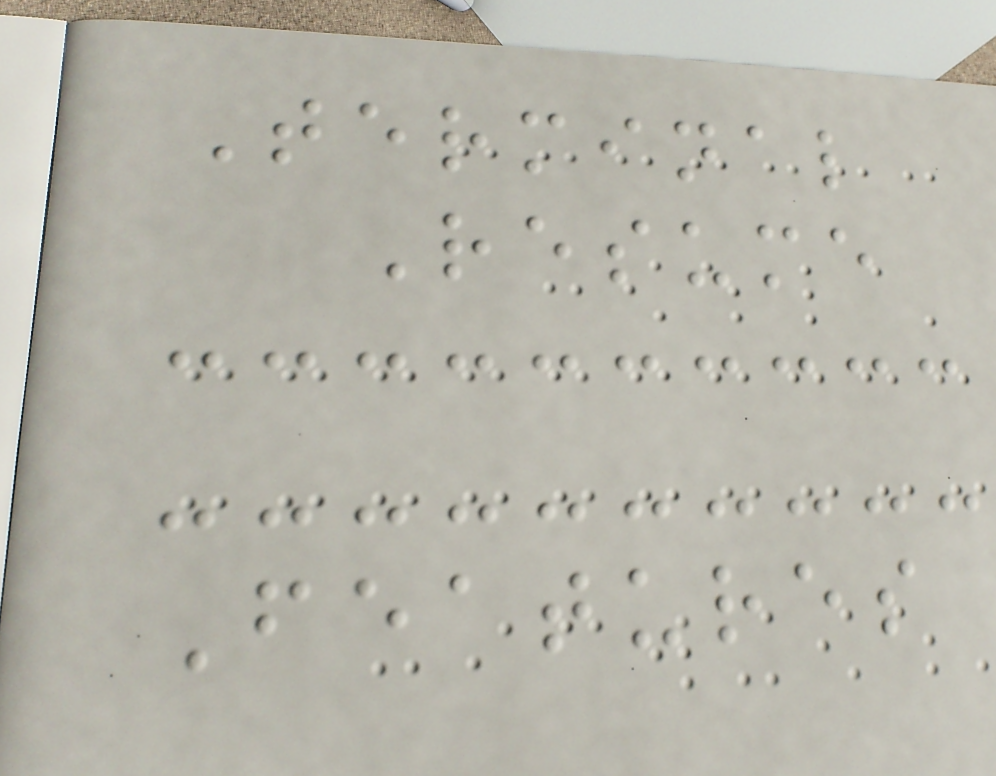Terminal
Resume
Features
